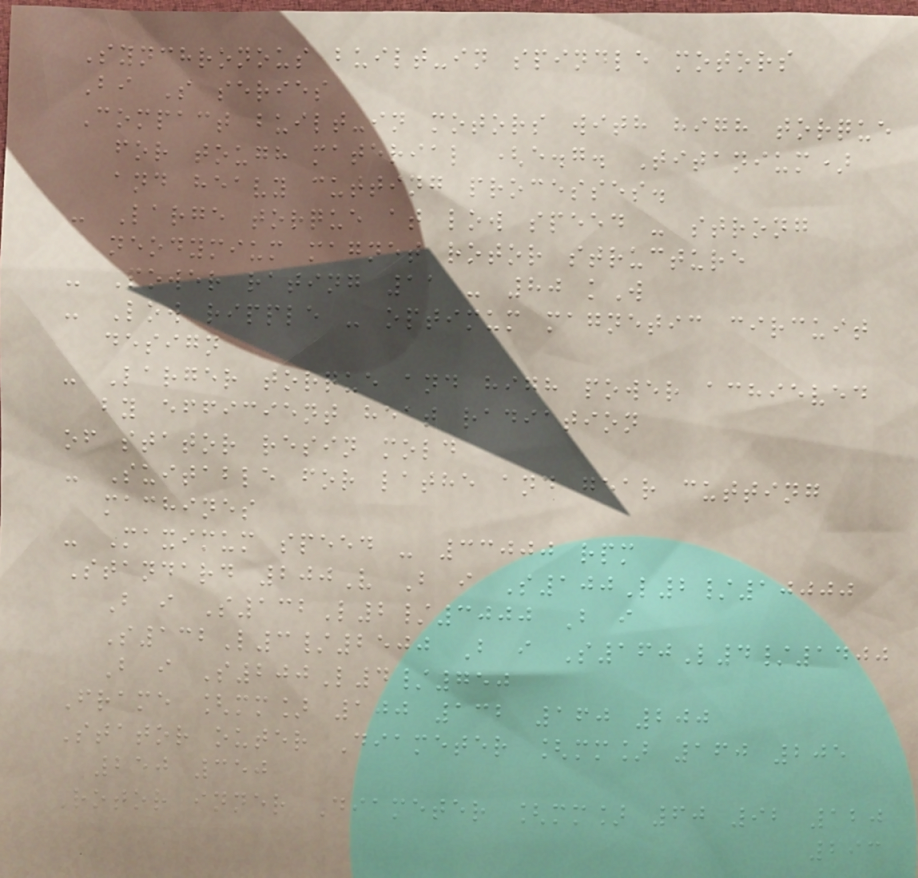Synchronous built-in spindle motors
Bi S series
Compact built-in motors with high torque
for tough material (e.g. Titanium)
and heavy cutting processes.
- Large torque at low speed - strong
neodymium magnet rotor structure
- Power rating 11 - 80 kW
- Low ripple - optimum magnetic circuit
design
- Larger torque and high power achieved
by efficient heat radiation
of stator resin mold
- Suitable for lathe and gear cutting
machines
- Maximum speed - 33000 rpm
Standard 200V B i S100L2/10000
B i S132L2/3000 B i
S132L3/2500 B i S160L4/1400
B i S200L4/750
Frame [mm] 100 132 160 200
Stator outer Diameter [mm] 160 205
250 350
Rotor inner Diameter [mm] 60 92 120
293
